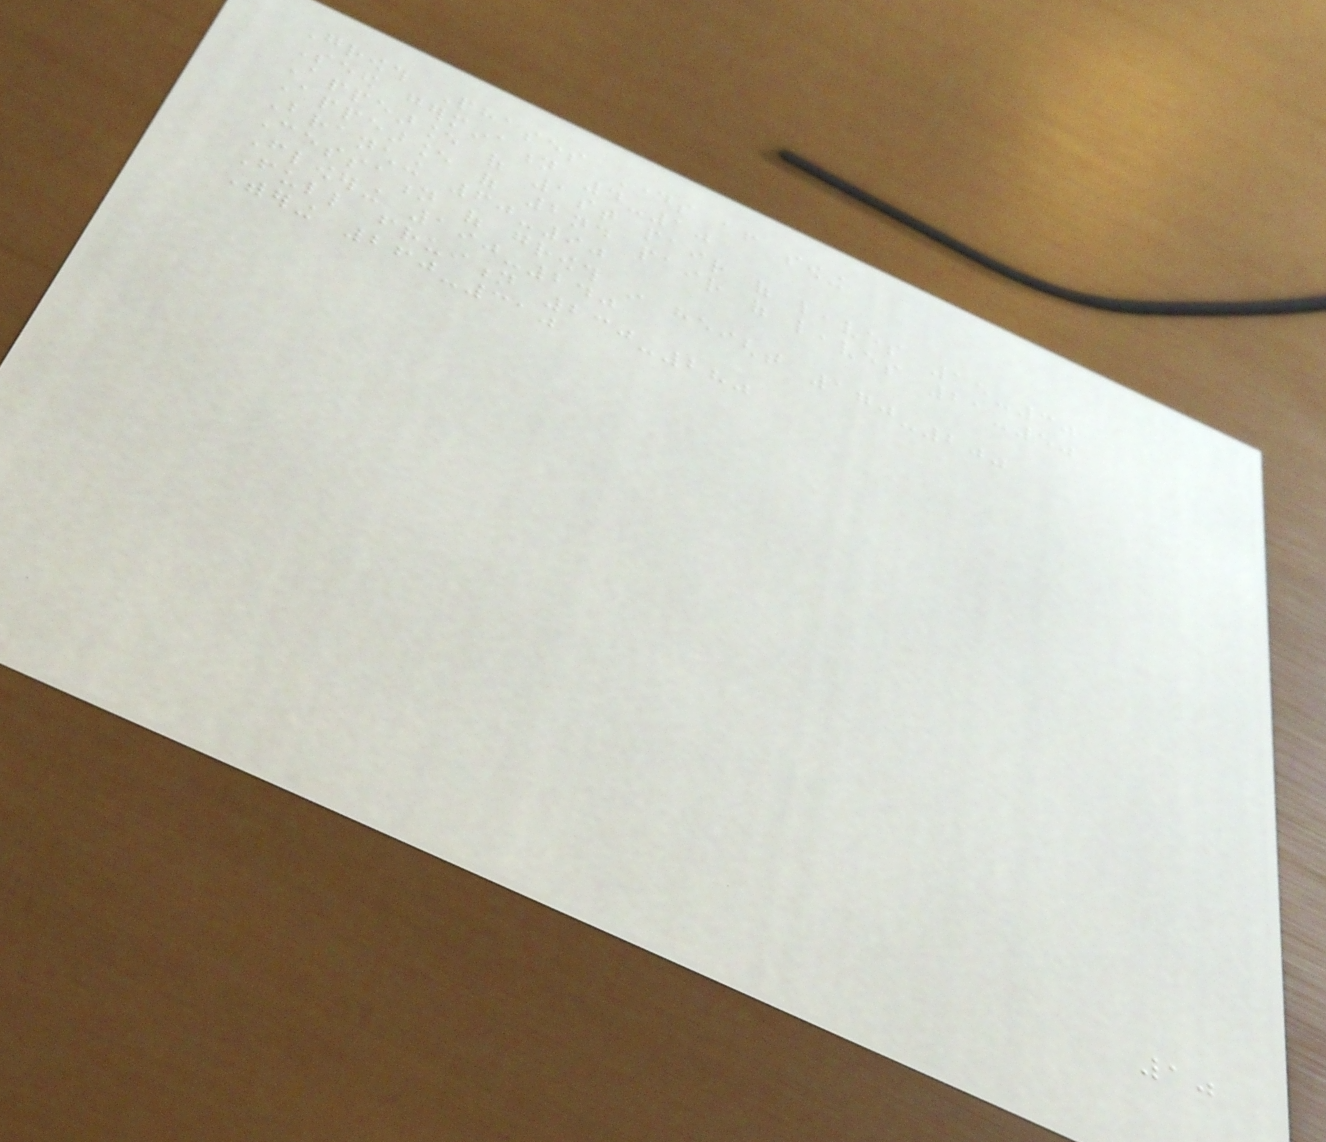Growth Phases Days after sowing
Seed germination 4-10
Appearance of 1st pair of leaves 15-30
Appearance of 2nd pair of leaves 21-50
Branching 60-90
Cessation of growth in height 170-200
Flowering 190-240
Full fruition 230-280
Withering 260-310
10
